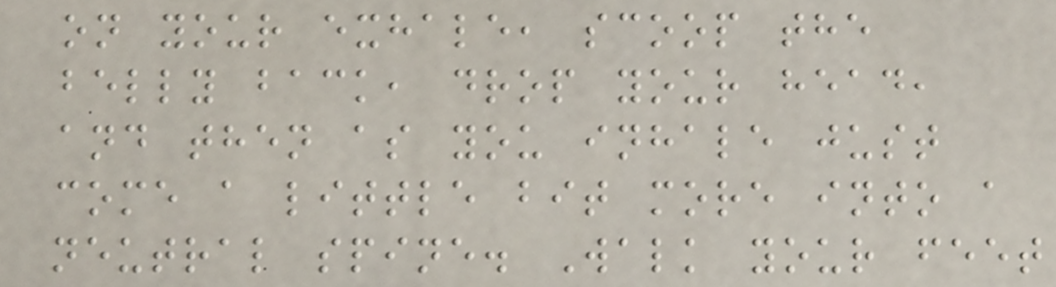on your exhale, scoop the
belly back, drop your head,
and then as you inhale just
come a little bit more into a
neutral spine. Walk your feet
